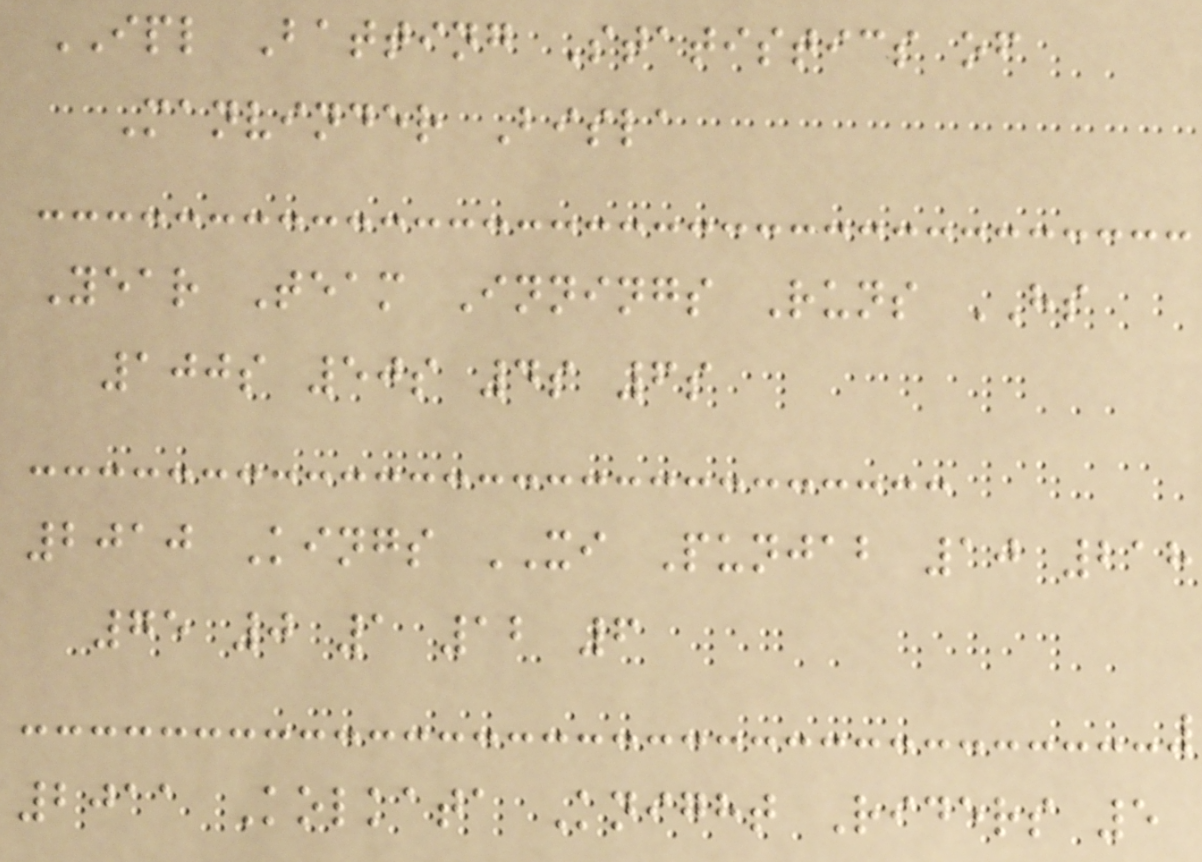IPL Batting Statistics of
Manvinder Bisla
Year Team Innings Runs HS
100s 50s 4s 6s
2010 Kings XI Punjab 10 218
75 0 1 12 6
2011 Kolkata Knight Riders 5
